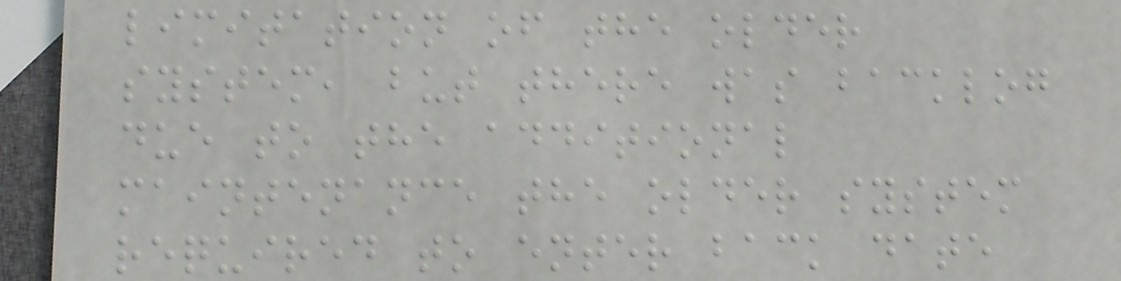limitation of the older
system, but there was backlog
due to the additional
maintenance the older system
required to enter back date
